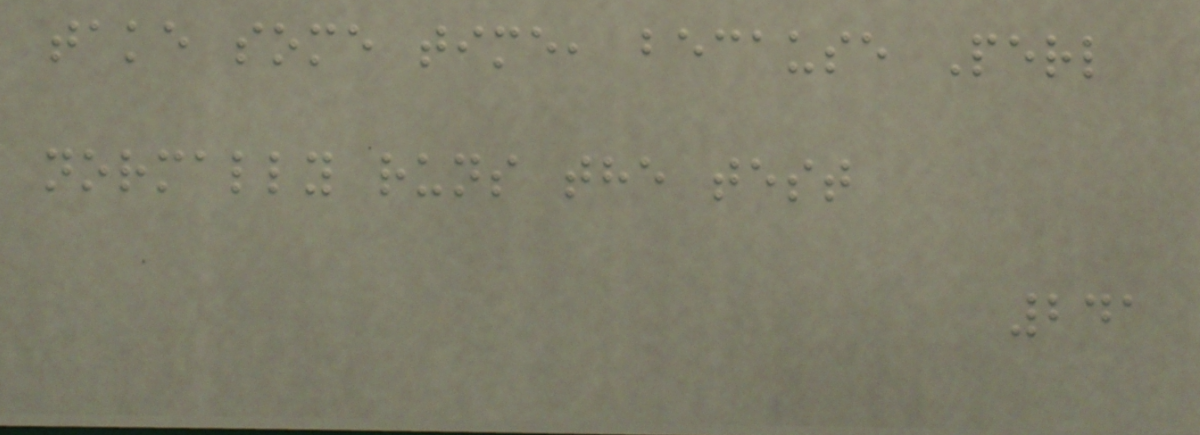take some time, because Perl
normally runs the test
241
